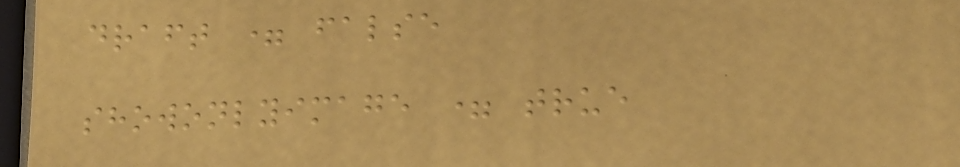draft = false
showonlyimage = true
